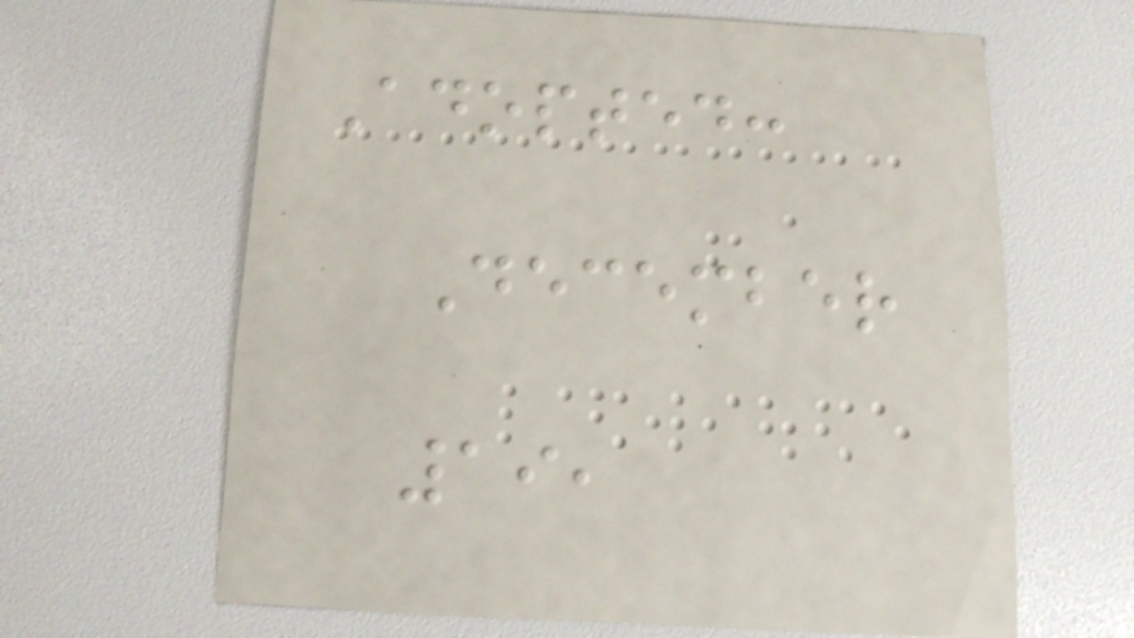Adopted:
December
19,
